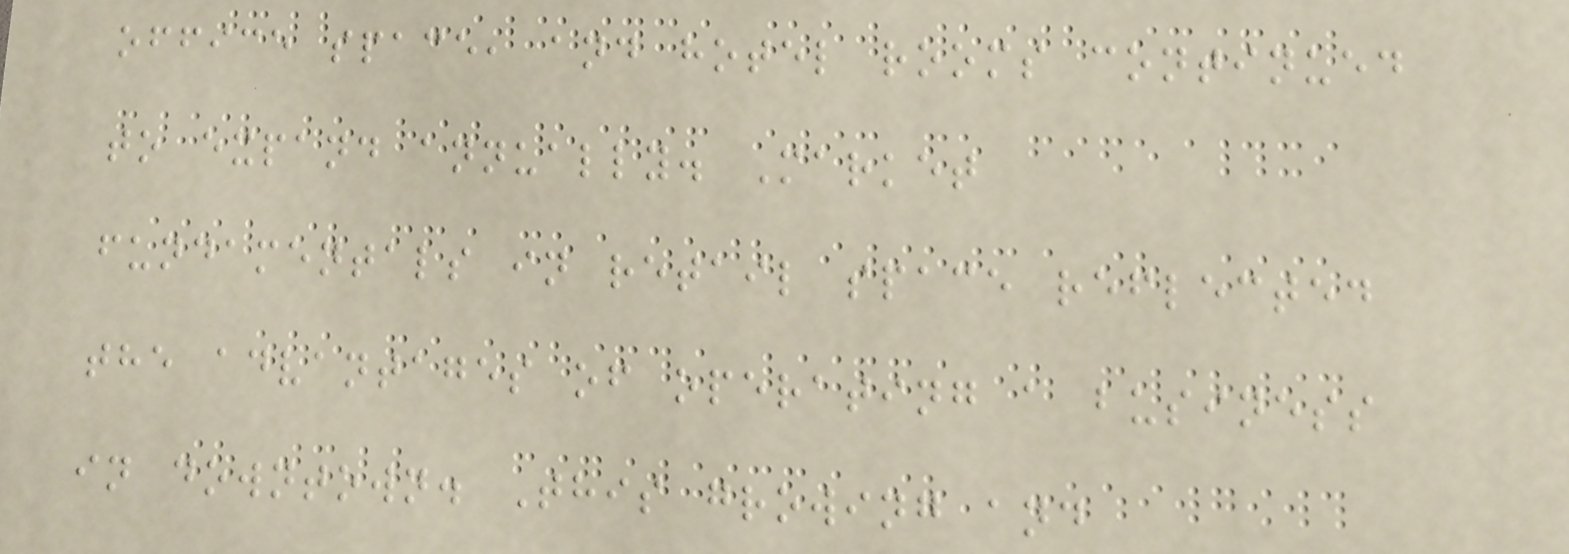office space, and hotel rooms continued
to expand annually. Market
fundamentals in retail space reflected
the advantages of operating a business
in downtown. This growing and
